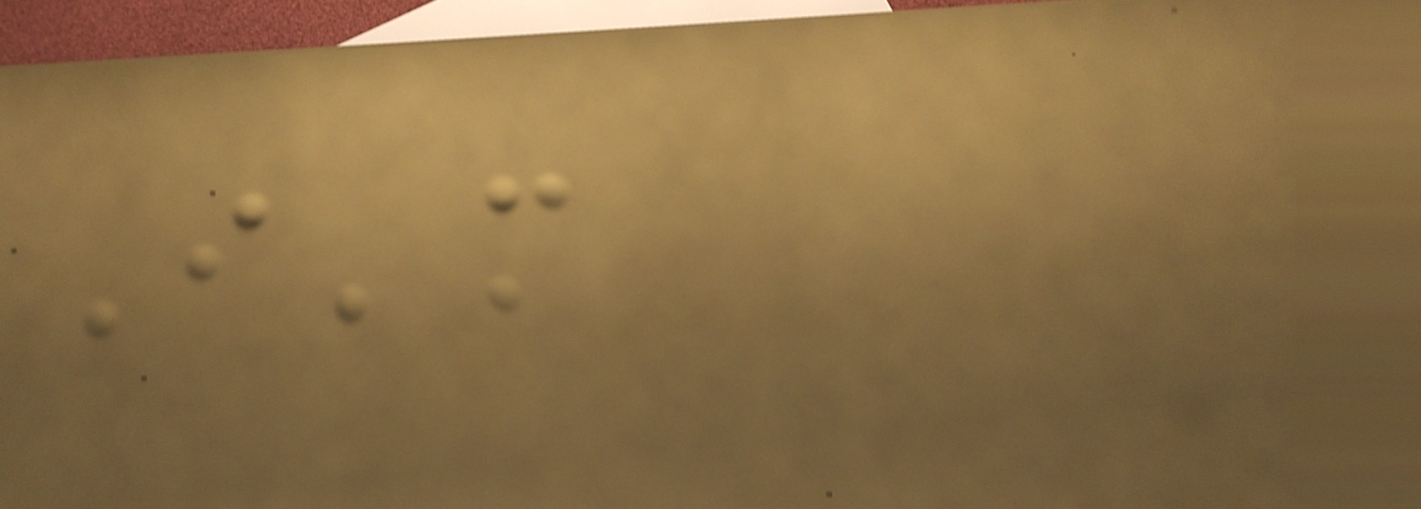I'm
